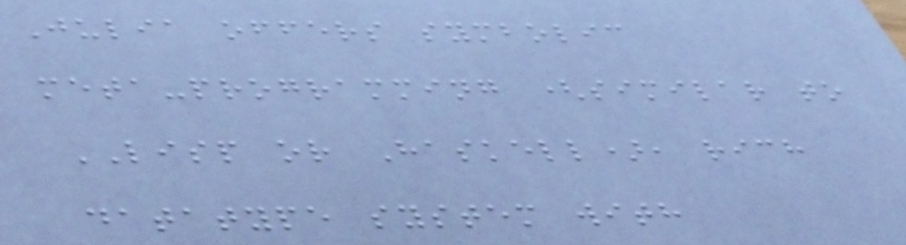Julia offers symbolic
meta-programming (similar to
LISP or Haskell), rich
datatype system with
